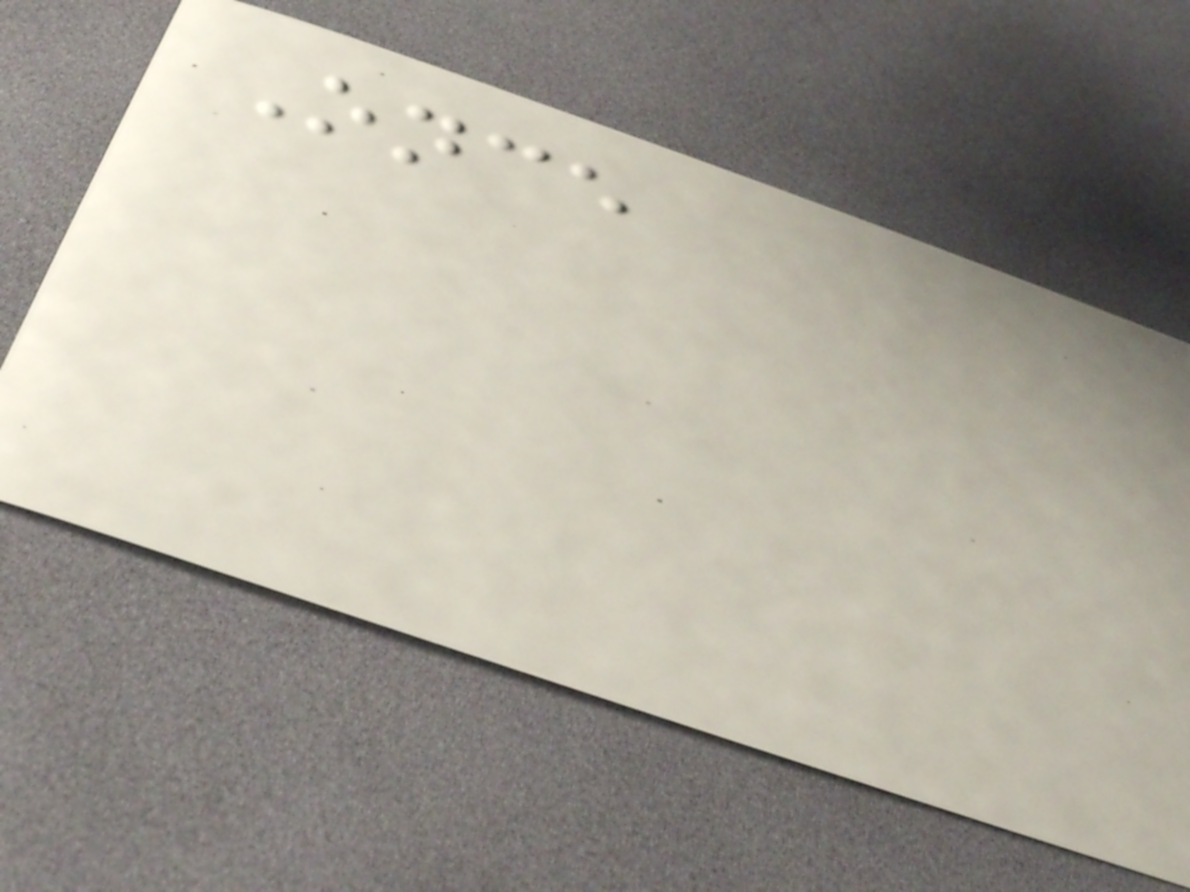Once
